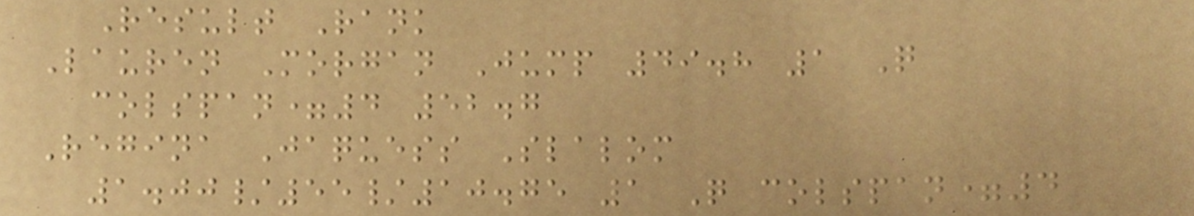Result Rank
Lauren Morgan Jump 49.8 1 Q
colspan=4 52.7
Regina Jaquess Slalom
1.00/55/10.75 1 Q colspan=4
